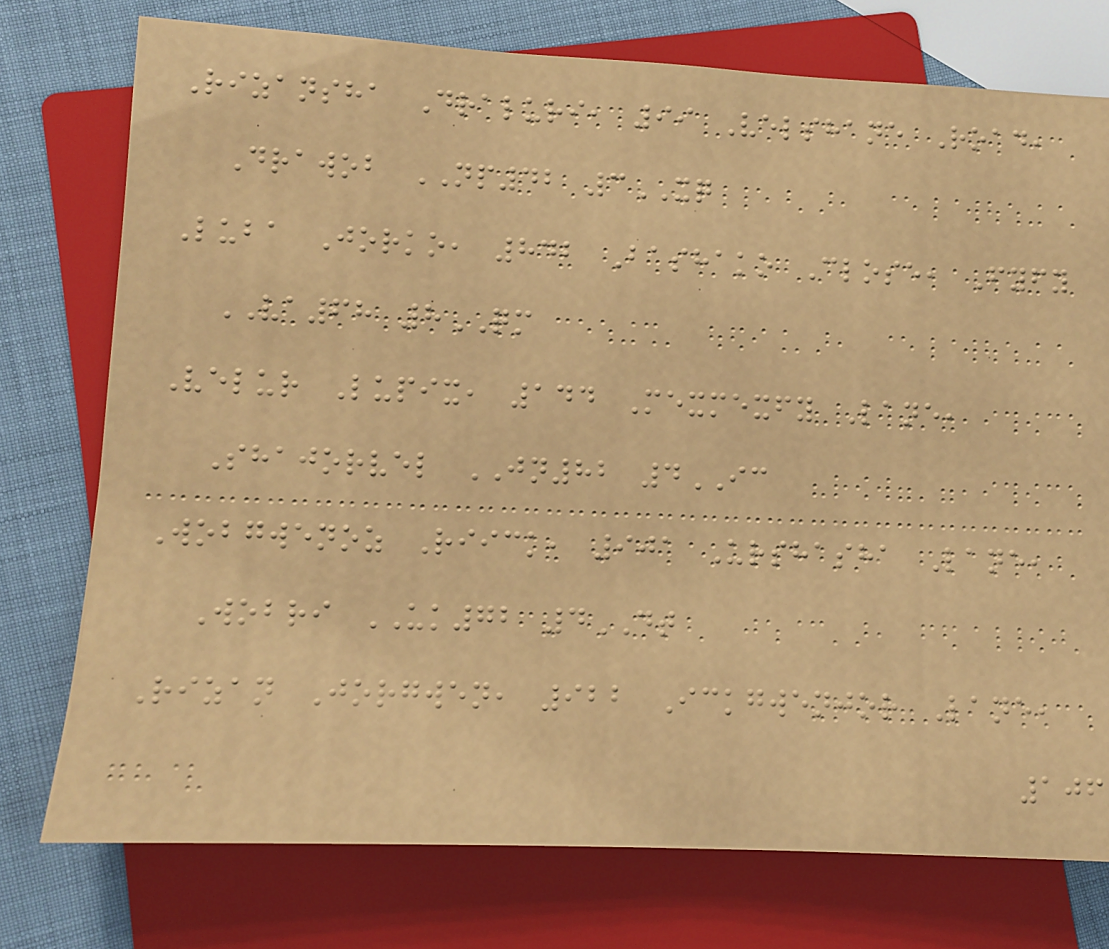Rizansha Draluri, 99 Velshane Road,
Drawob NP42 3XQ
Luba Jorko, 842 Bashako Close, Fyfy
VA68 8QM
Velur Lupix, 144 Mexmexfy Lane,
Shajorvel JN82 4IC
Wobgwenoz Riick, 901 Urshasha Lane,
Wobri UK72 4DT
Rizan Jorgwen, 922 Ickgwenjor Lane,
106
